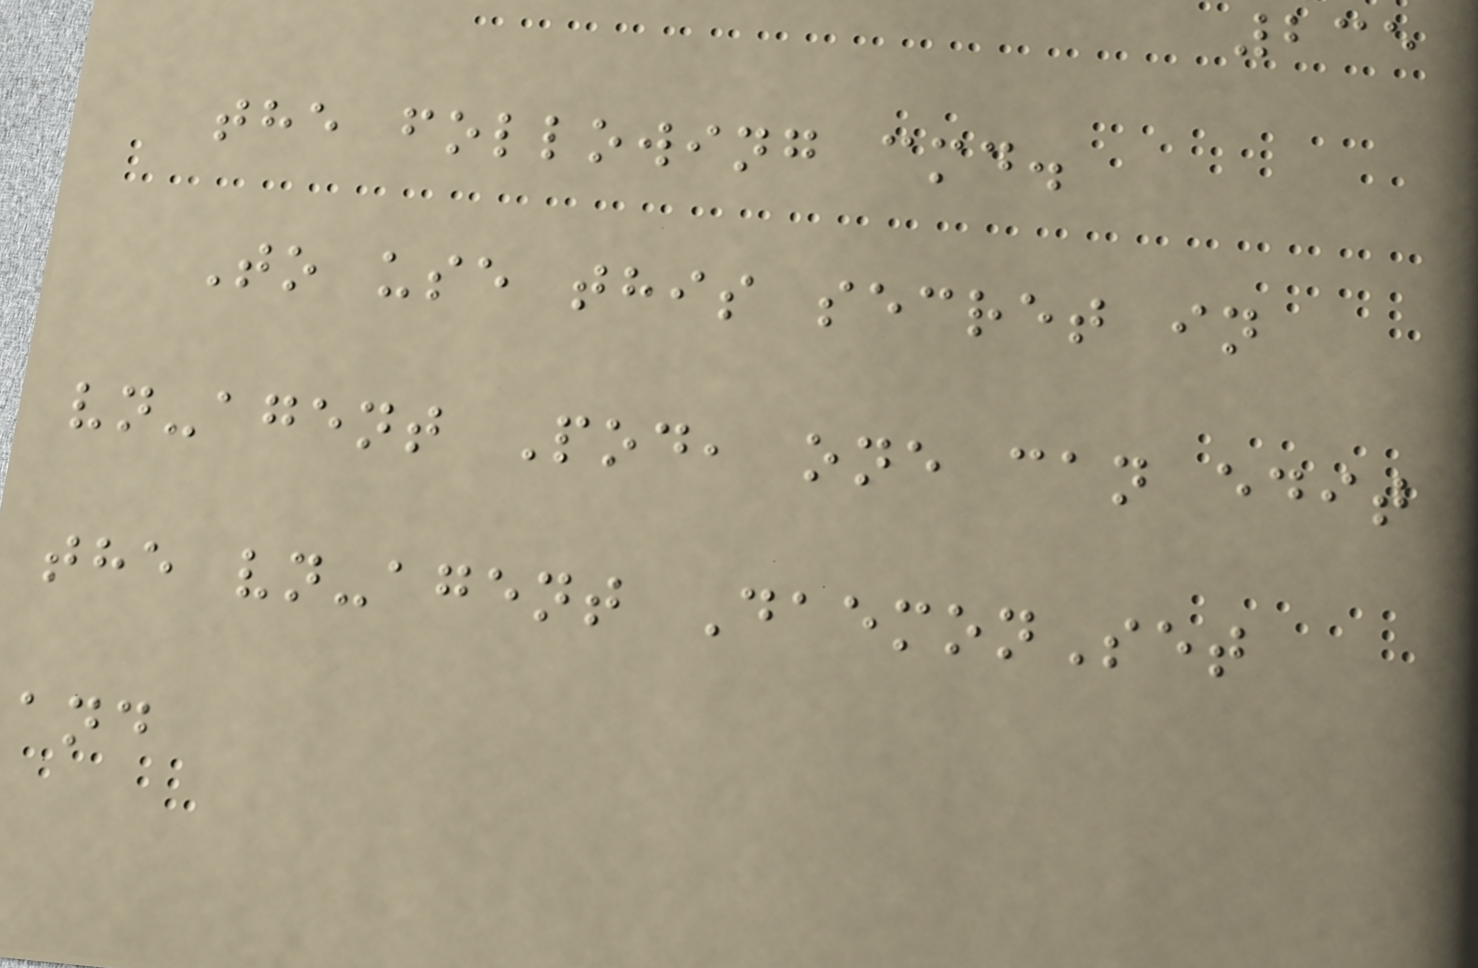235
the following cmd.
To use this secret in
vn-agent Pod, one can edit
the vn-agent DaemonSet
and
